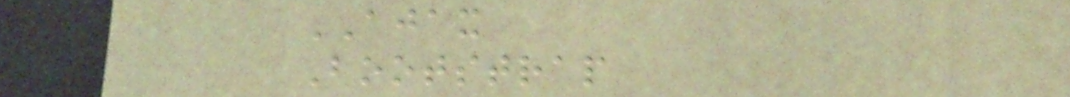AJAX
Bootstrap
